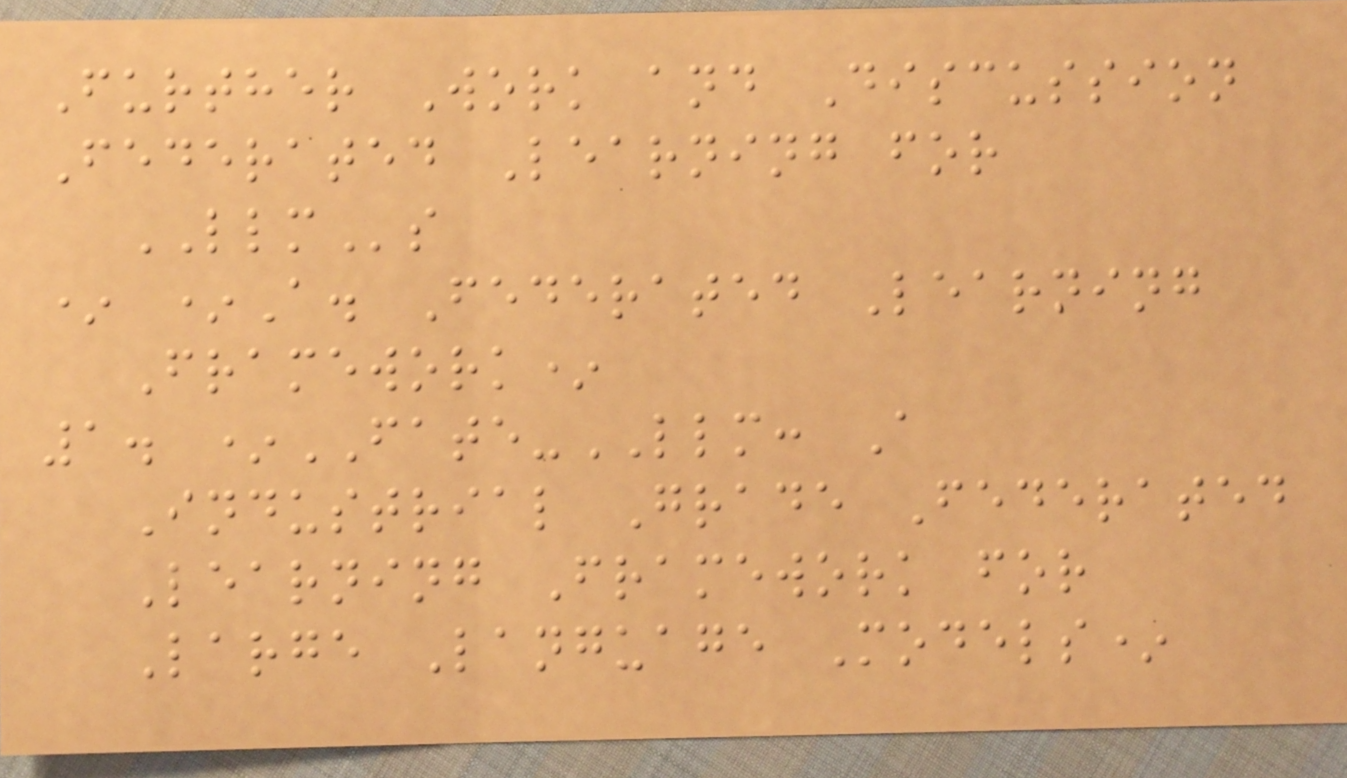Further Work and Discussion
Federated Learning for
LLMs
* *A. Federated Learning
Framework*
1. *FATE-LLM: A
Industrial Grade Federated
Learning Framework for
Large Language Models*
